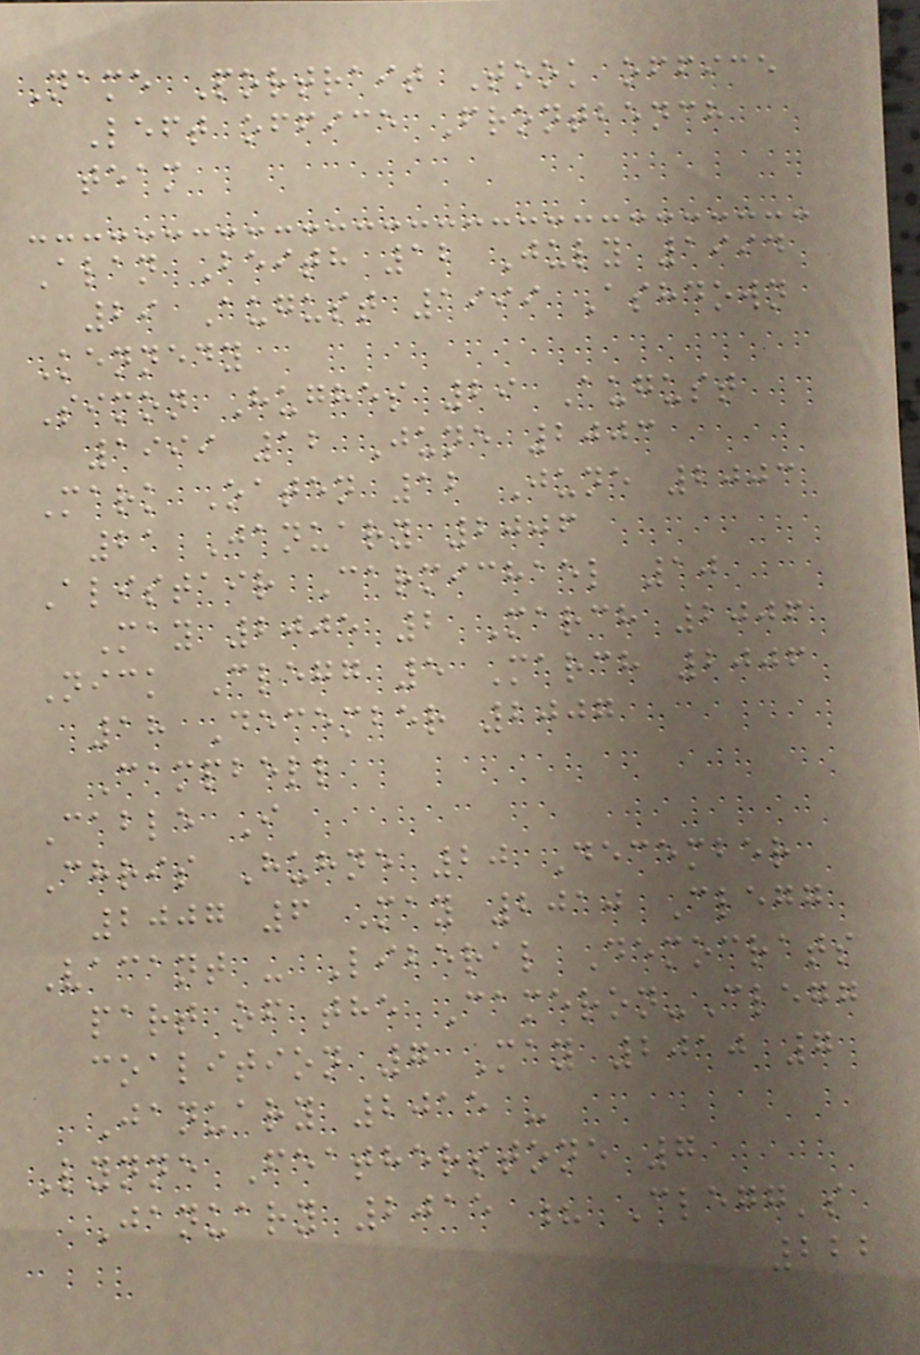Name Portrait Took office
Left office Frontbench
team
Alan Beith 12 July 1994
29 August 1999 Ashdown
Kennedy
Simon Hughes 29 August
1999 12 June 2003
Mark Oaten 12 June 2003
21 January 2006
Alistair Carmichael 10
May 2005 2 March 2006
Nick Clegg 5 March 2006
18 December 2007
Campbell
Cable I
Chris Huhne 20 December
2007 6 May 2010 Clegg
Vacant - Liberal Democrats
part of the Cameron-Clegg
coalition 7 May 2010 7
January 2015 -
Lynne Featherstone 7
January 2015 ? Clegg's
222
